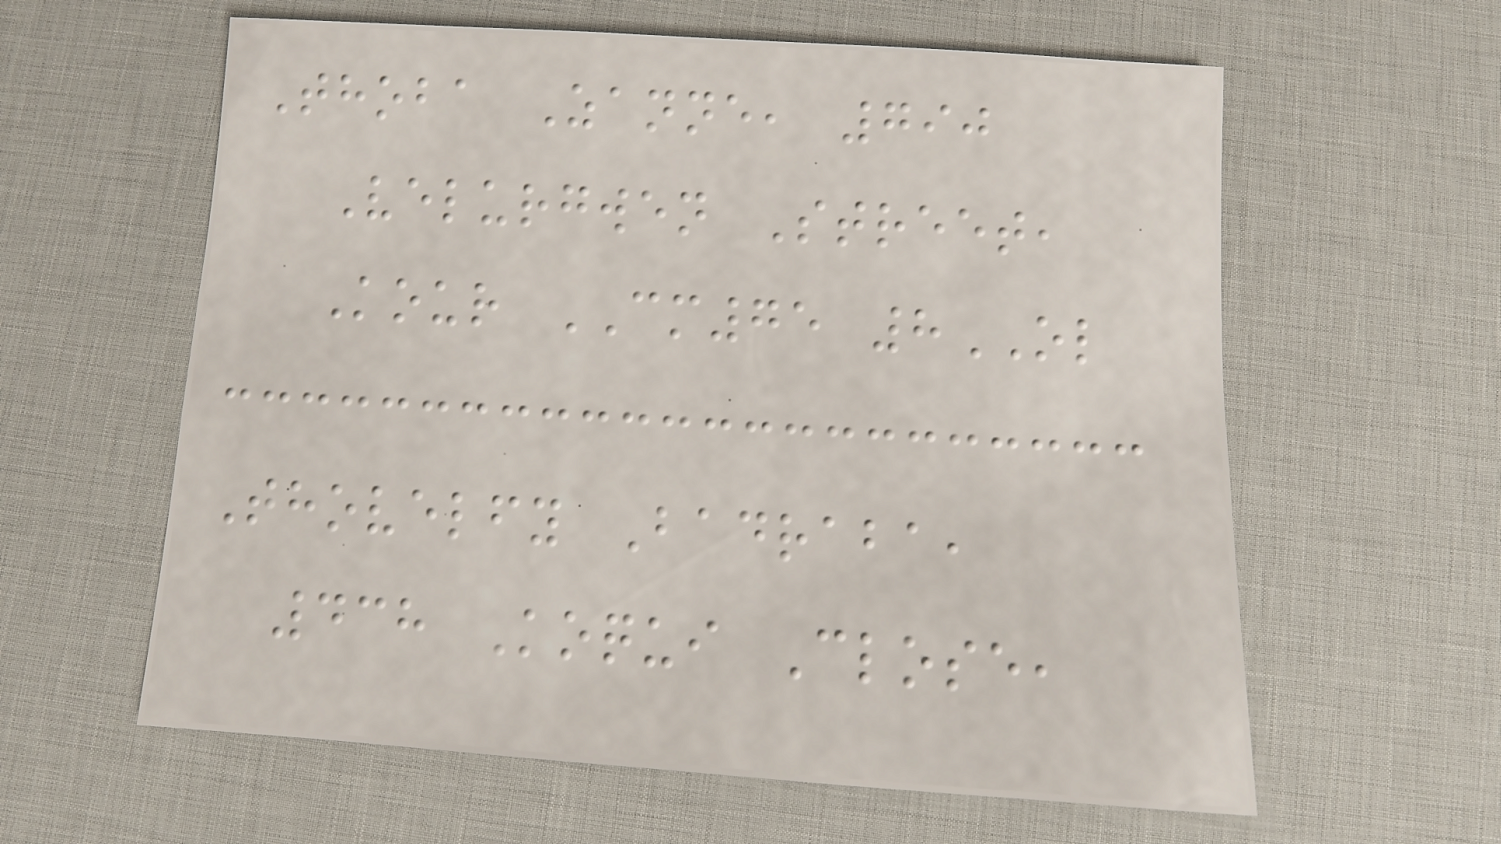Thoba Zanne, 790
Velurgwen Street,
Kour CM75 8OL
Thovelfy Badraba,
438 Koqui Close,
